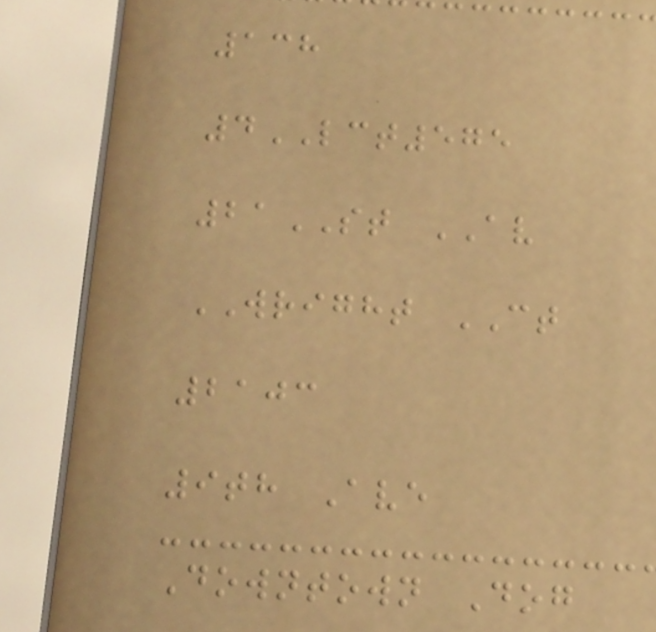138
4LCT575
21ST AV
WRIGHT CT
2103
9th Ave
Downtown Dog
